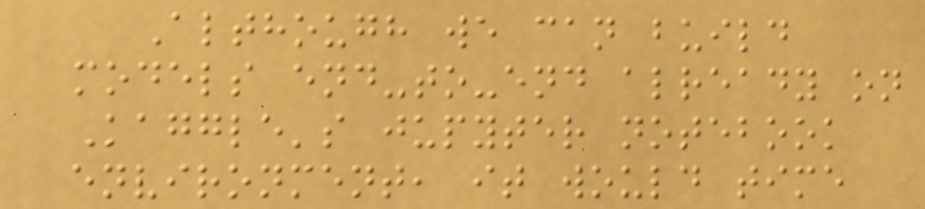Although we can build
models end-to-end already on
Kaggle's jupyter notebook
environment, it would time
